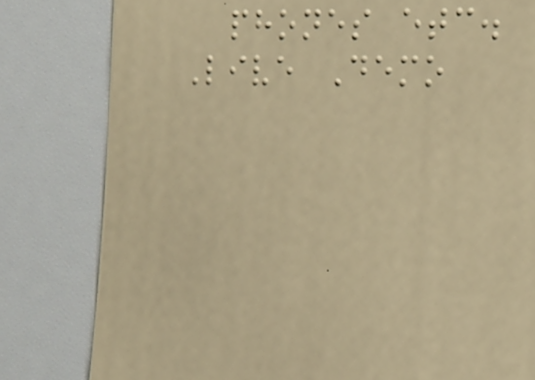phones etc.
Live Demo
